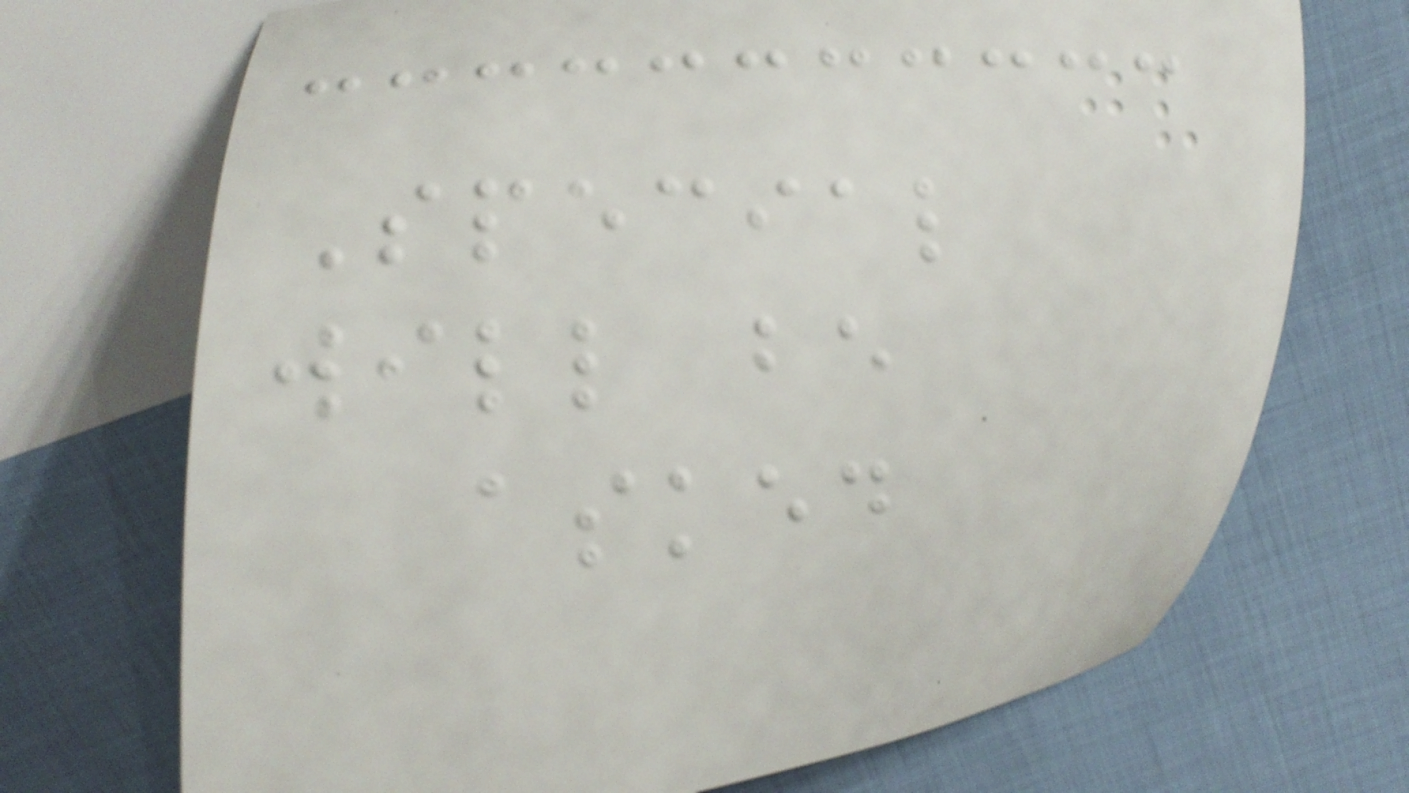Special
will be
asked
